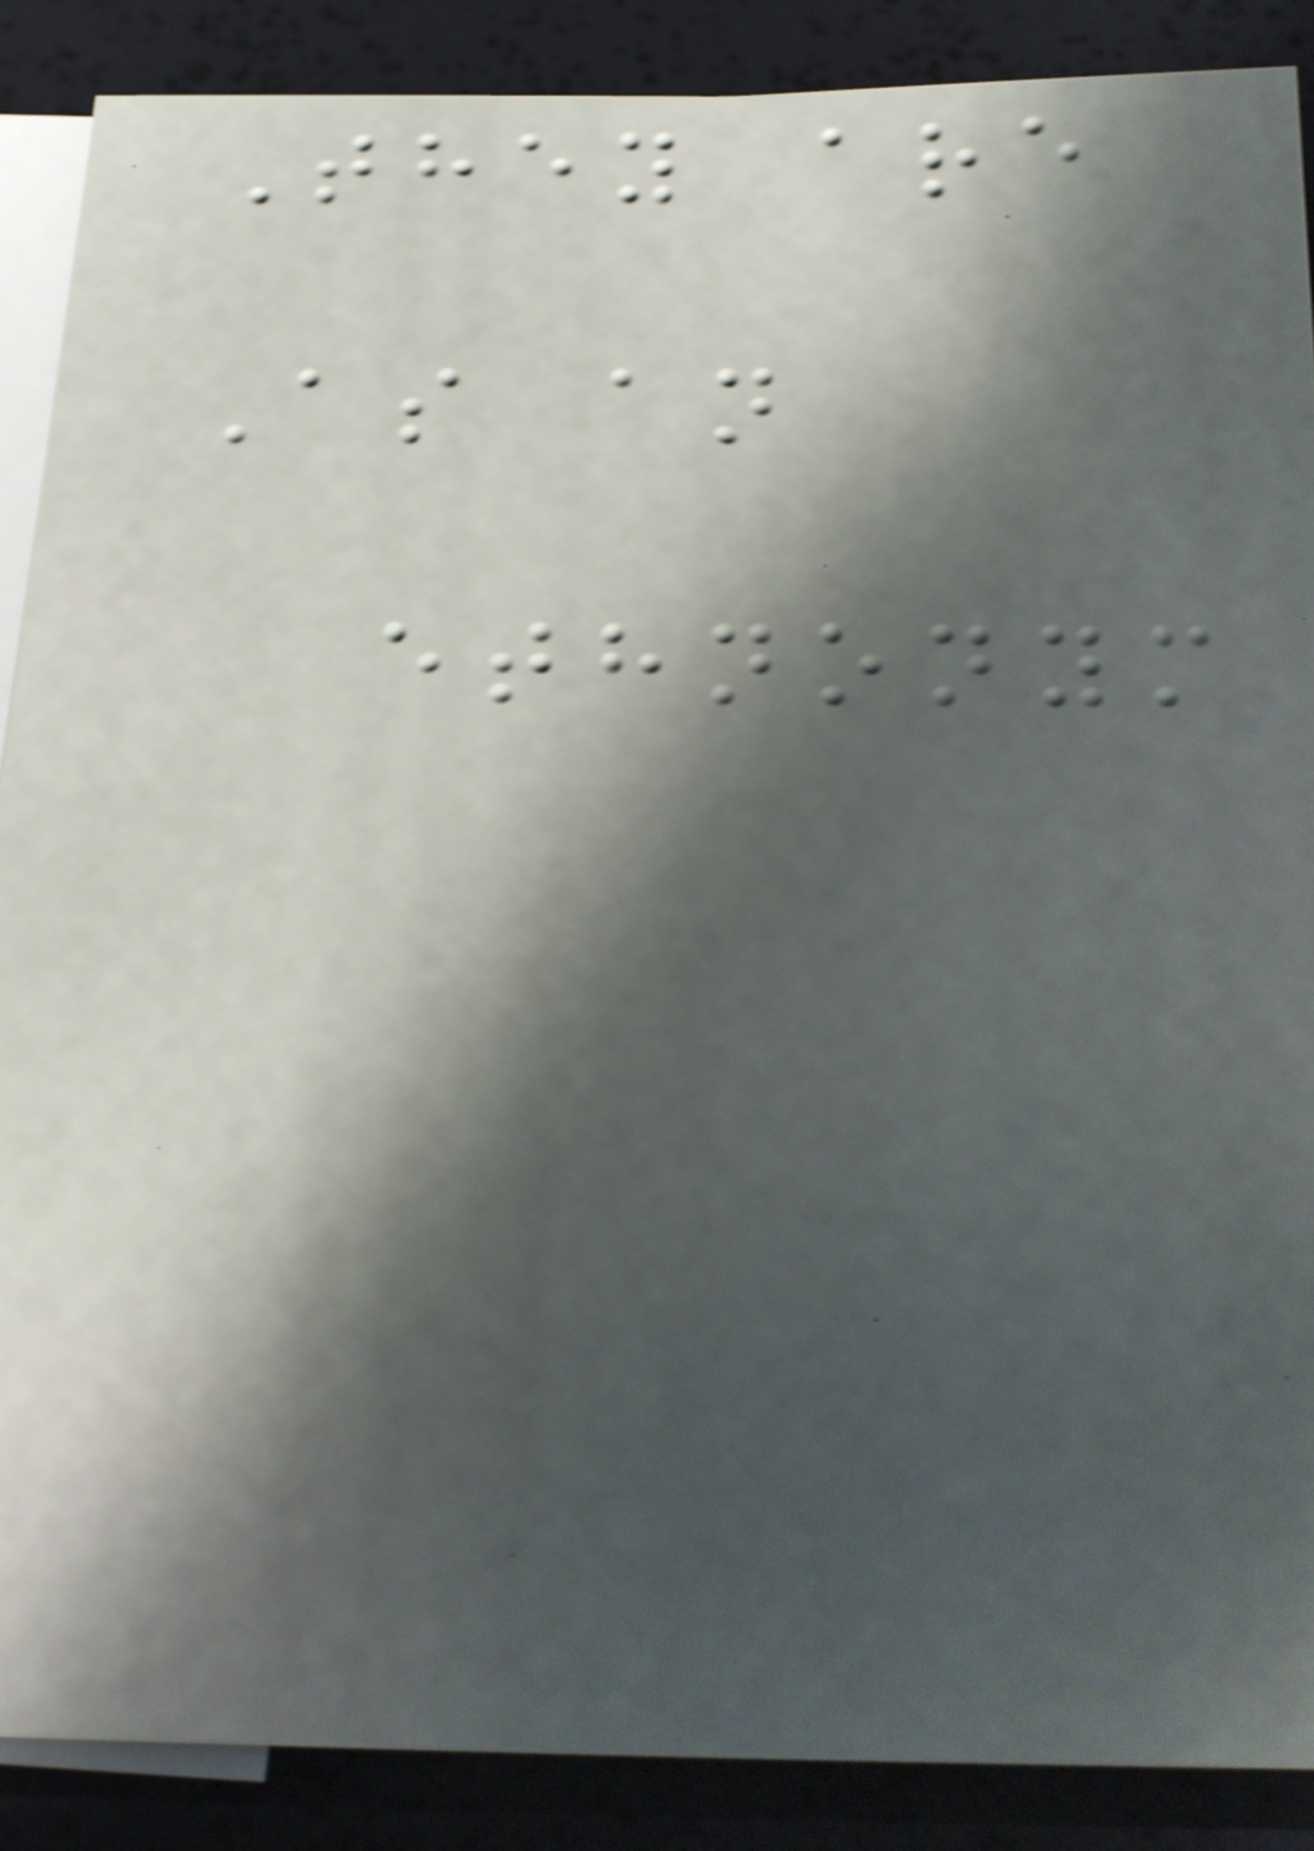They are
As an
ethnonym
